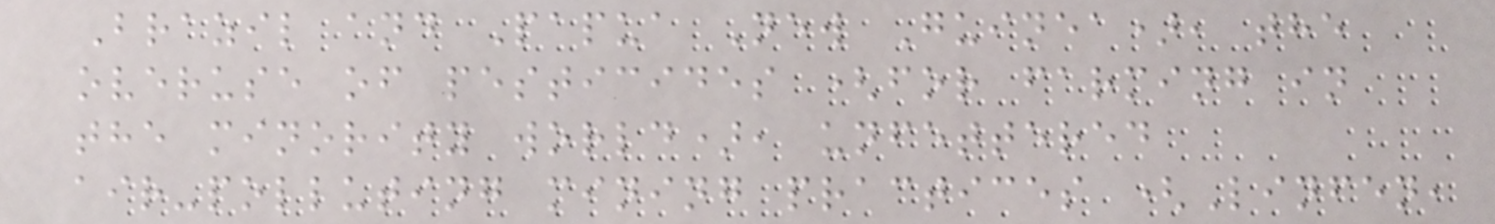Brazil and Papua New Guinea), the
overuse of pesticides (for farming in
the minority world), unfettered
air-polluting mining practices (Linfen,
